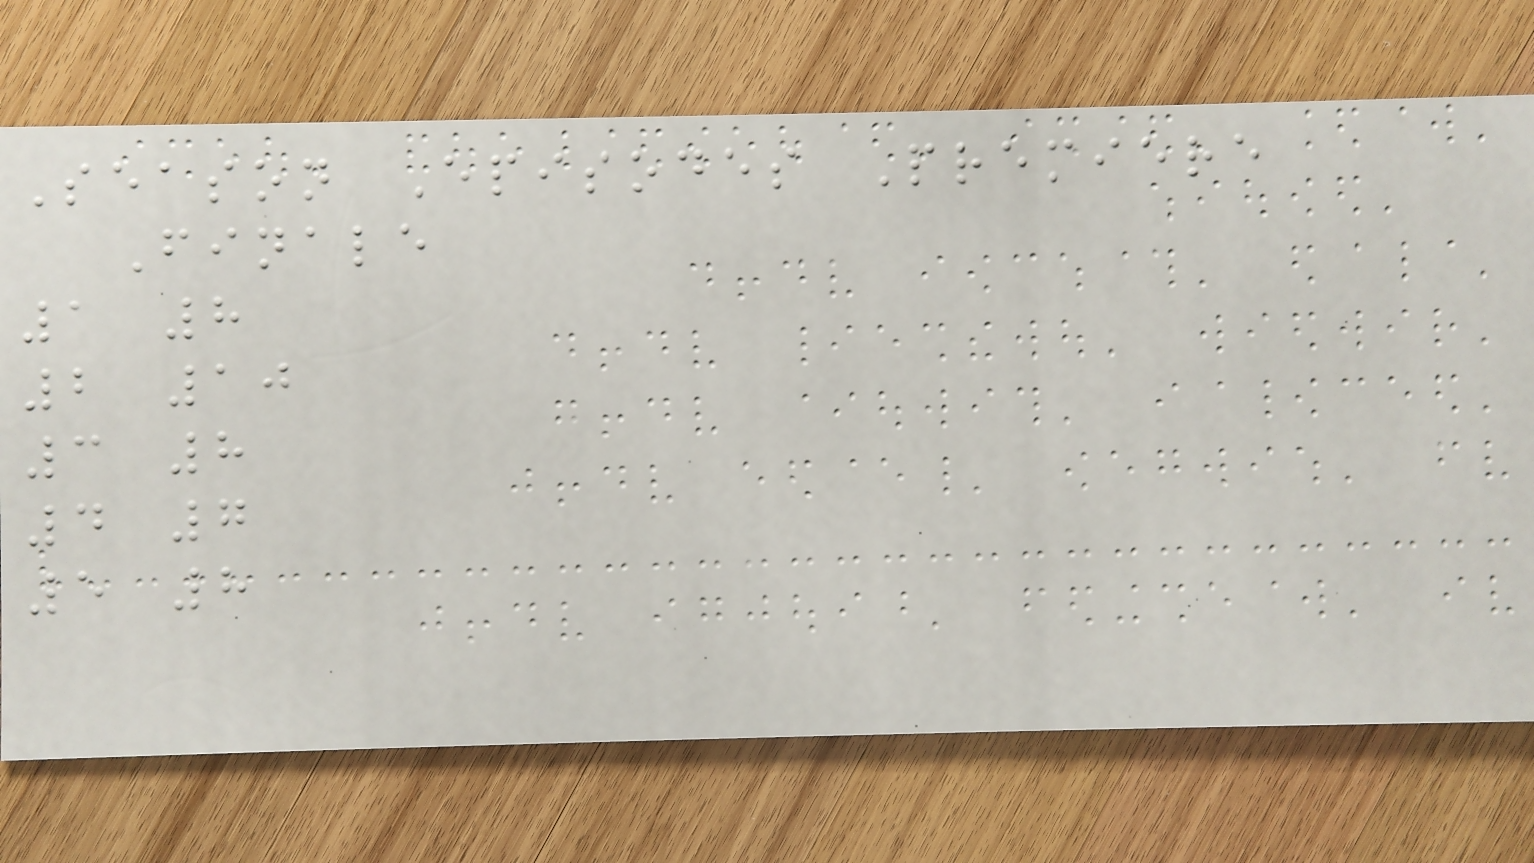Season Episodes Premiere
Finale
1 8
2 10
3 8
4 7
5 8
